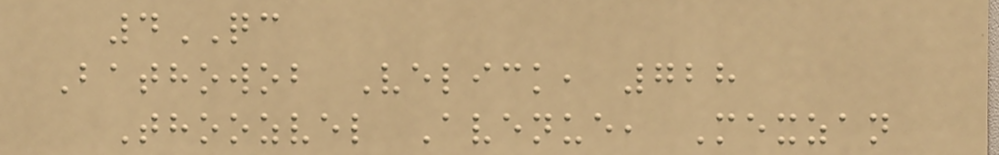4QC
Bathowob Velick, 728
Thoozvel Avenue, Mexzan
